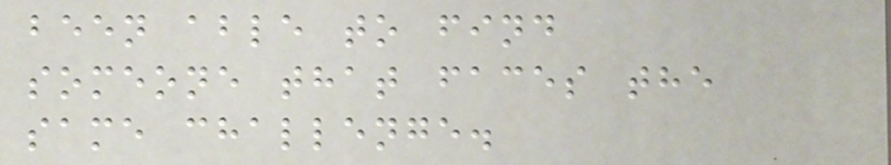been able to find
someone that faces the
same challenge.
